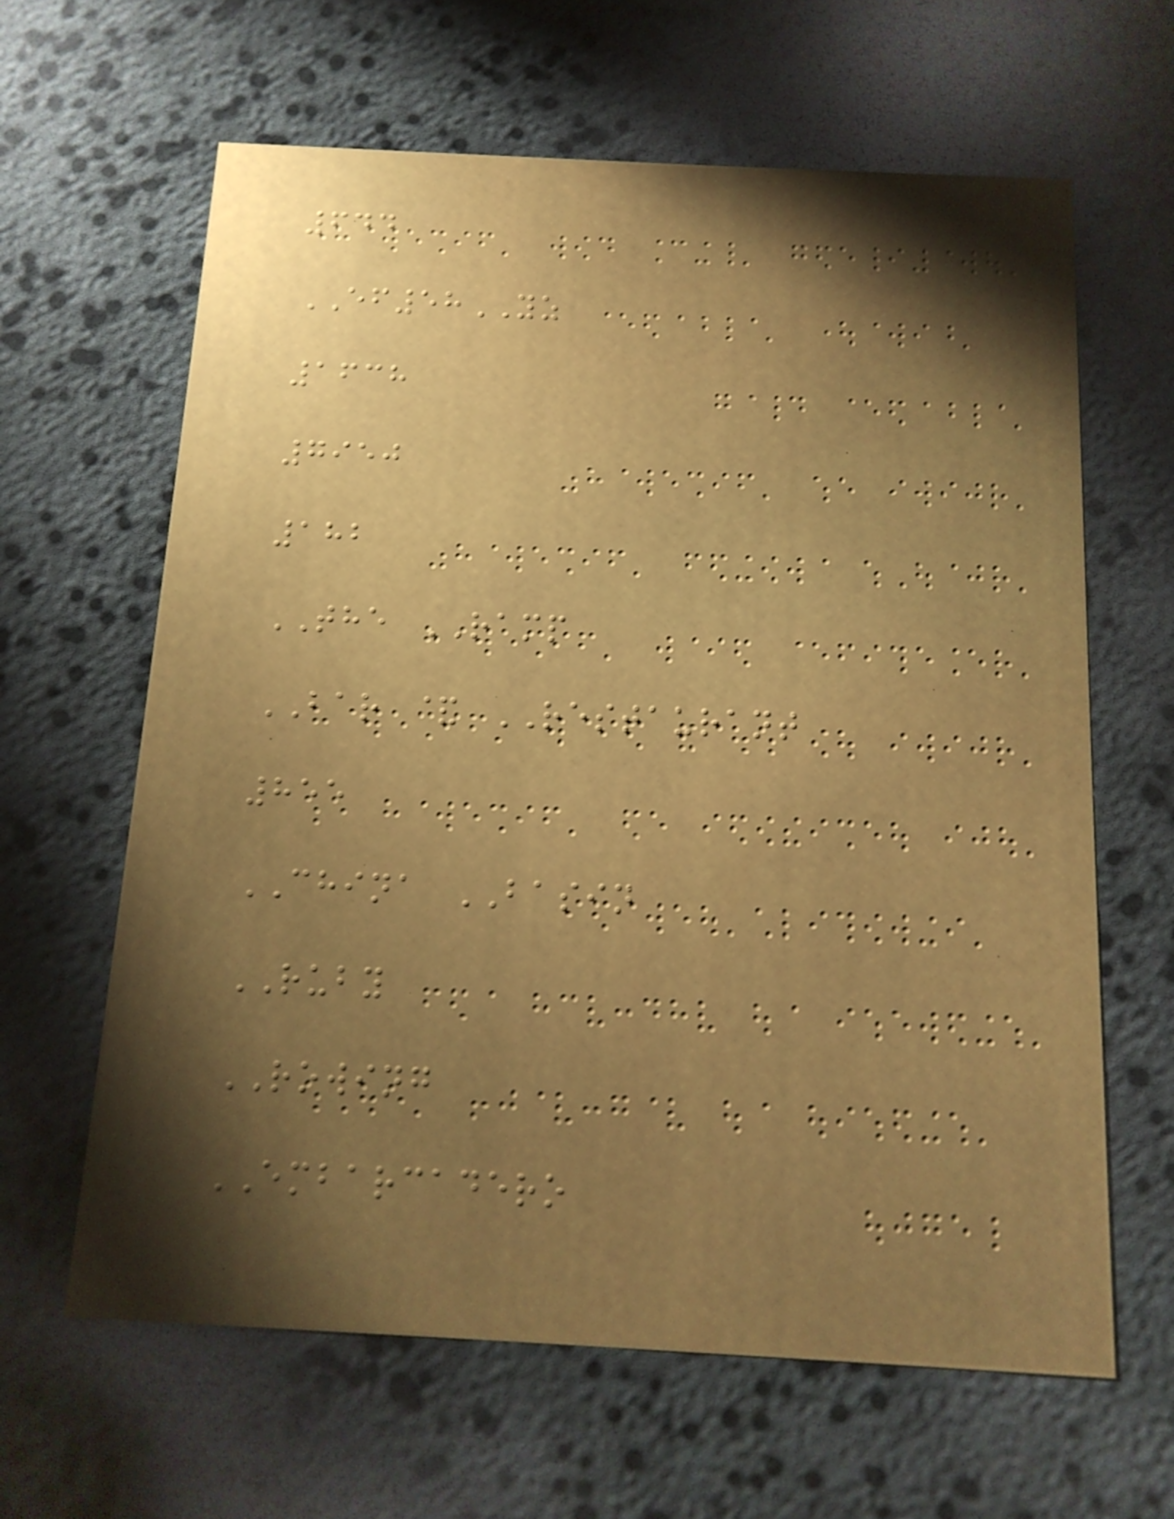644
EF58YZ
1638
7950
182
THE RAMP
BAR & RESTAURANT
855
CHINA BASIN
RUBY
ROWING
EMBARCADERO
